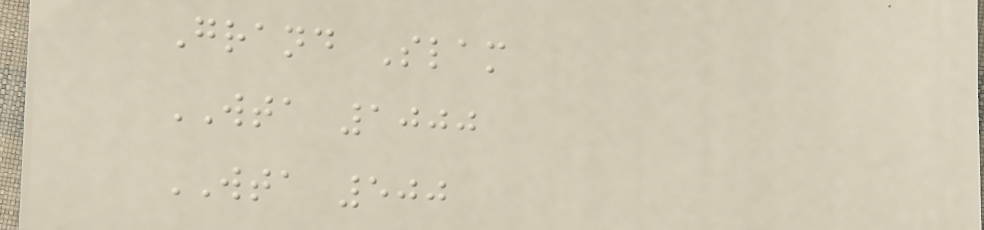Grand Slam
WTA 1000
WTA 500
